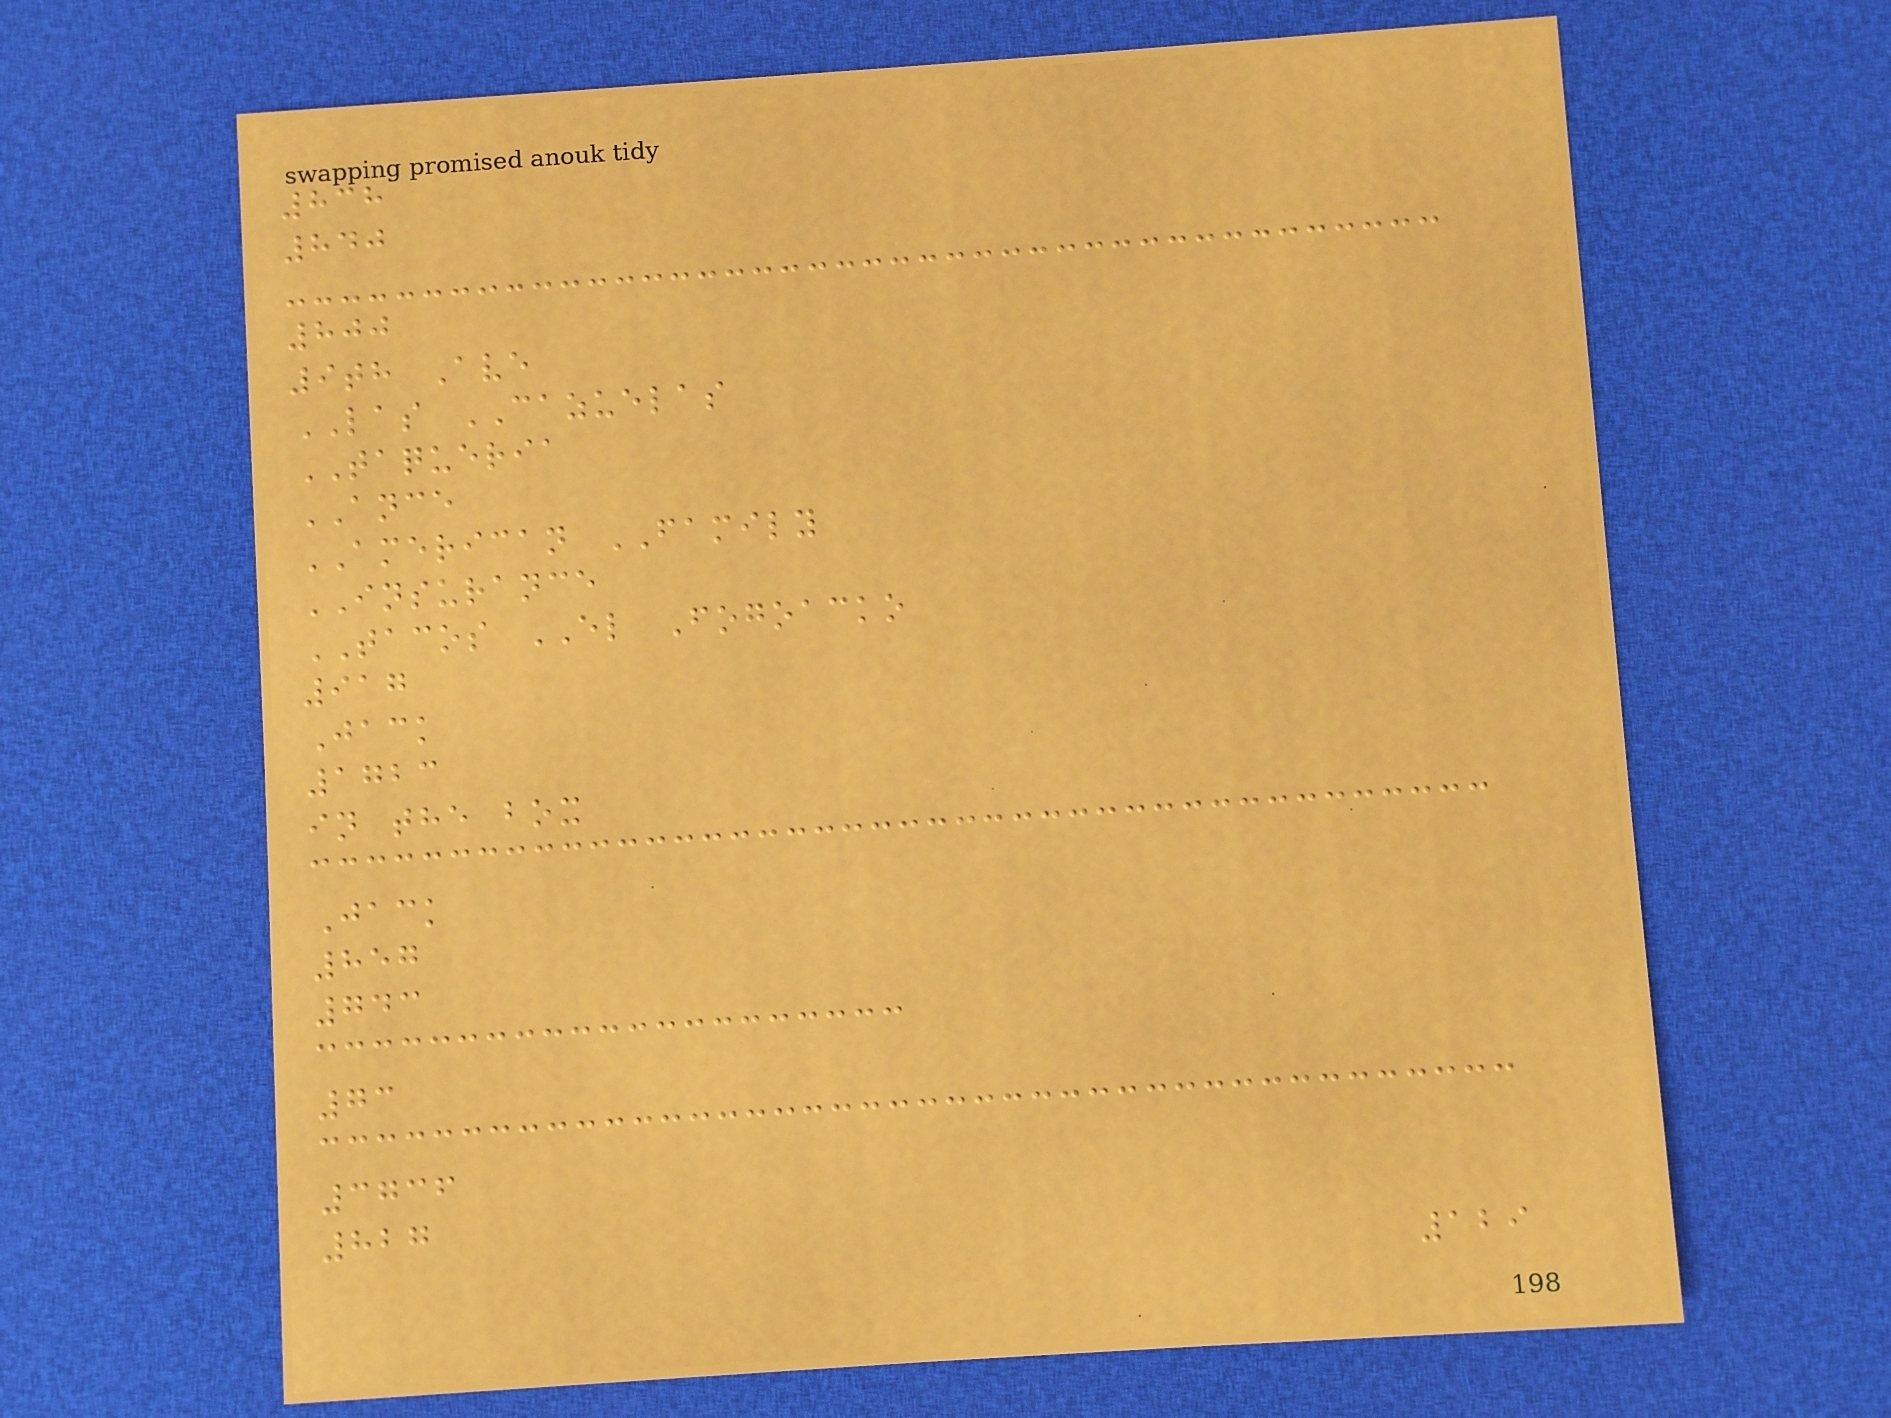838
840
800
9th Ave
LAS CAZUELAS
TAQUERIA
ANCE
AMERICAN FAMILY
INSURANCE
TACOS EL Fogoacko
917
Jack
1723
in the box
Jack
857
743
73
3736
827
129
